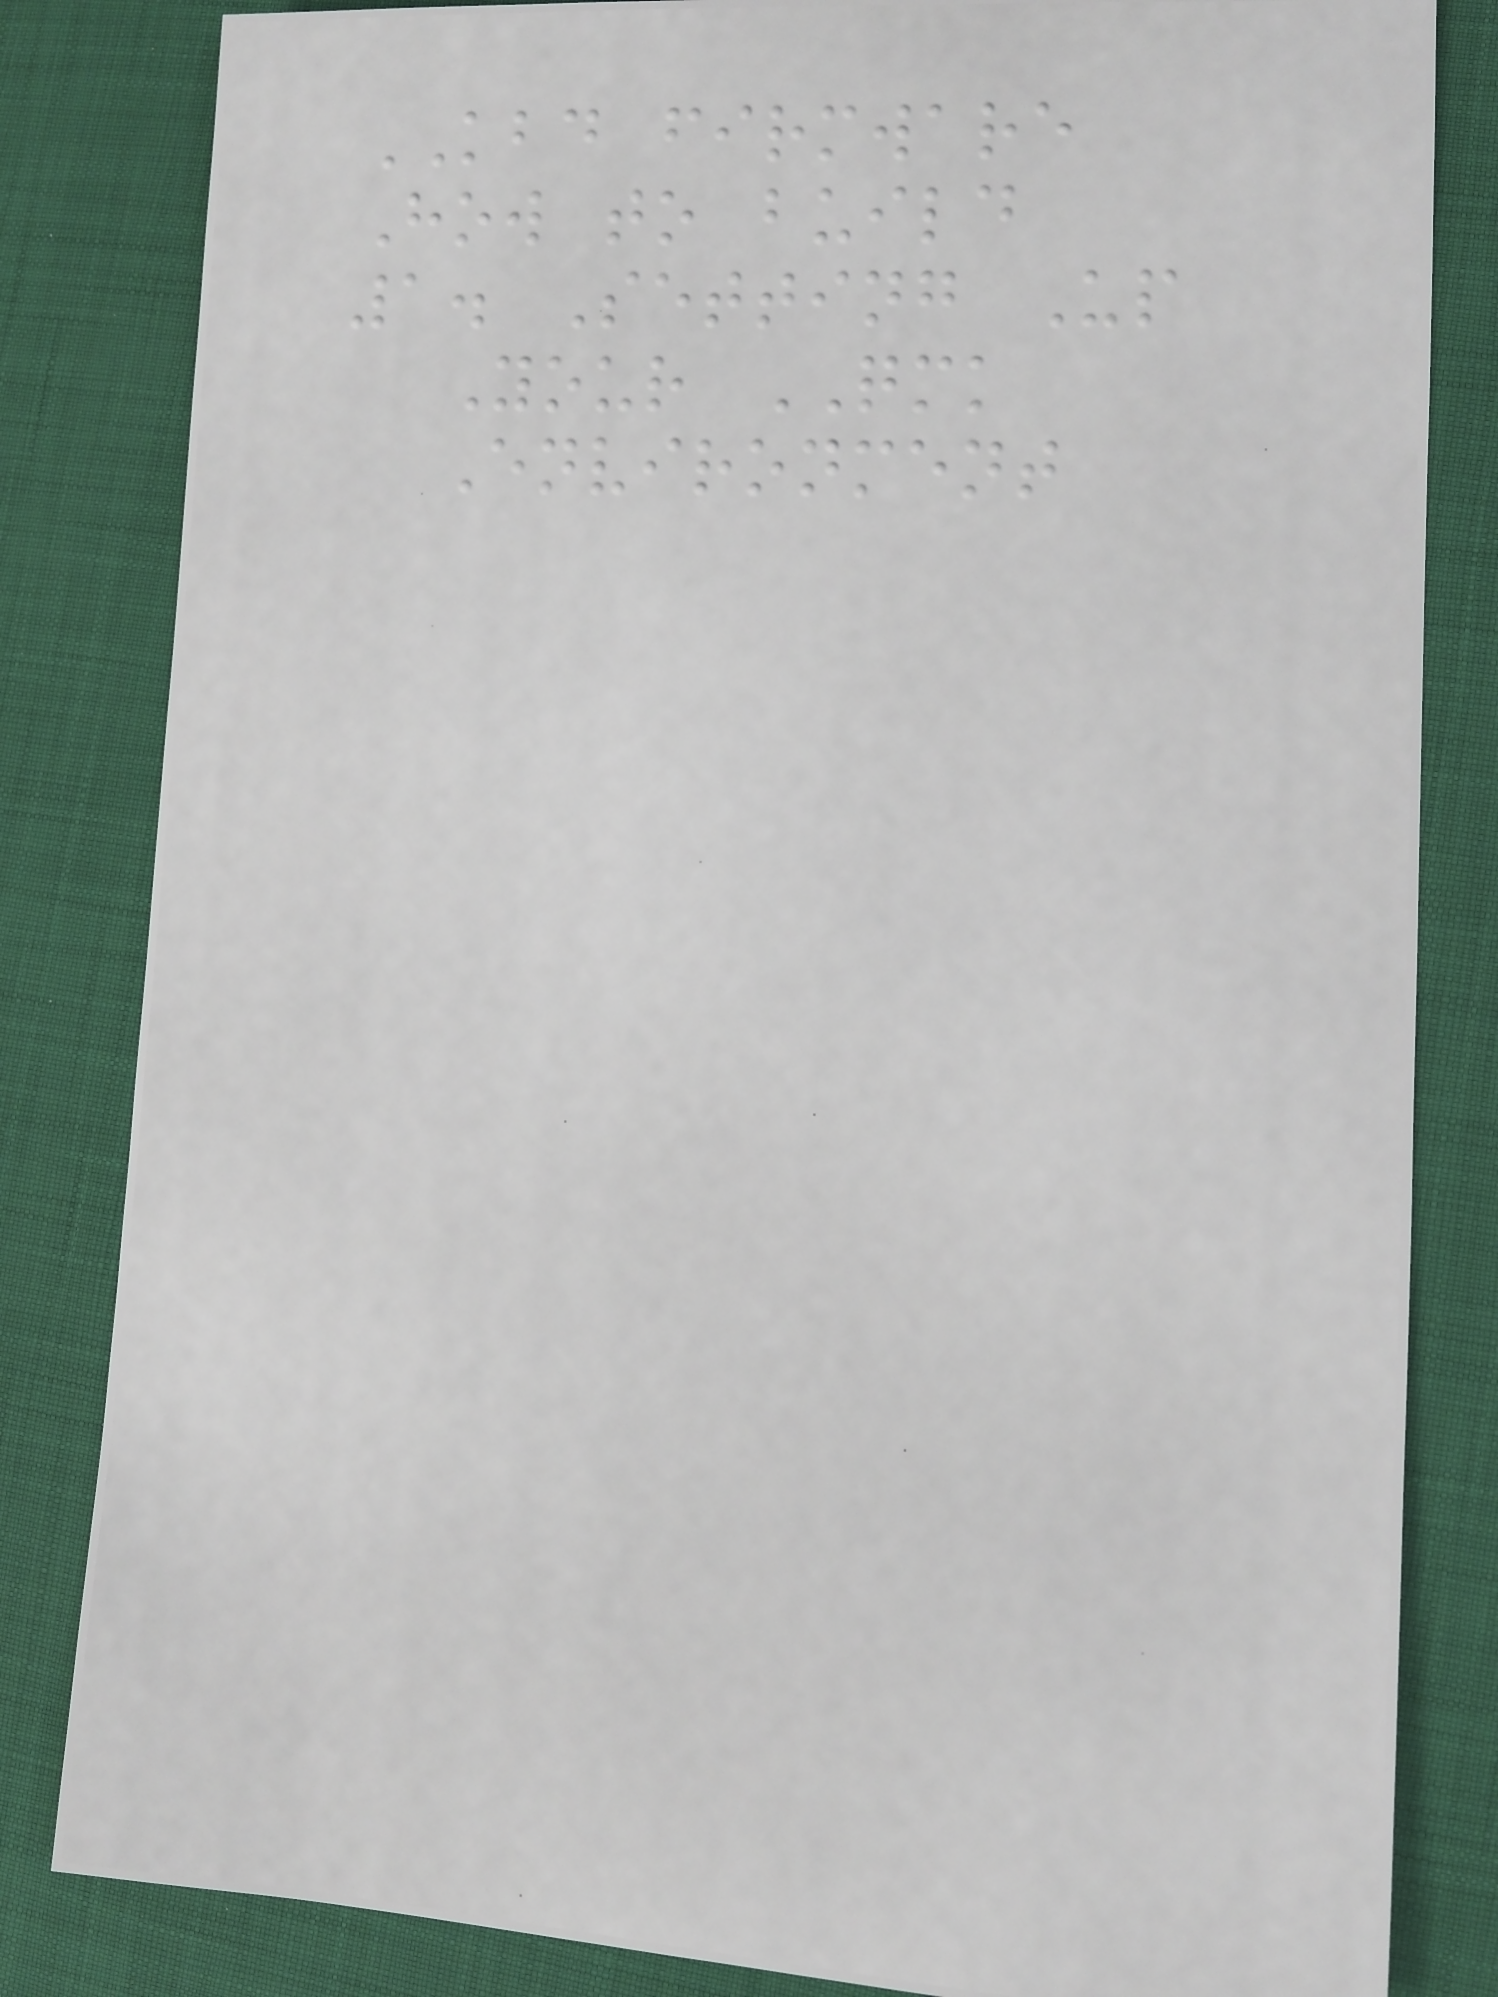KBD firmware
How to build
1. Setting Up
Your QMK
Environment
